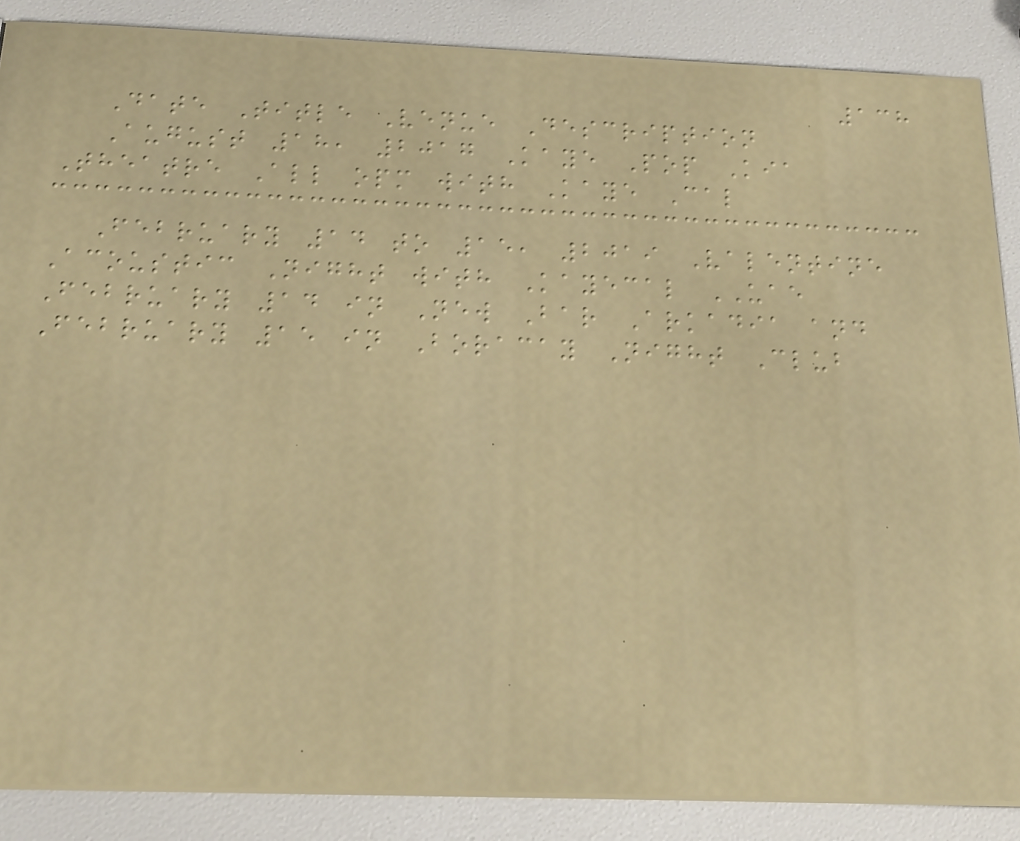138
Date Title Venue Description
August 18, 2017 Kaye Pop Kia
Theatre All opm with Kaye Cal
February 14 to 15, 2019 Valentine
Acoustic Night with Kayecal UAE
February 14 in New Bar Arkadia and
February 15 in Boracay Night Club
